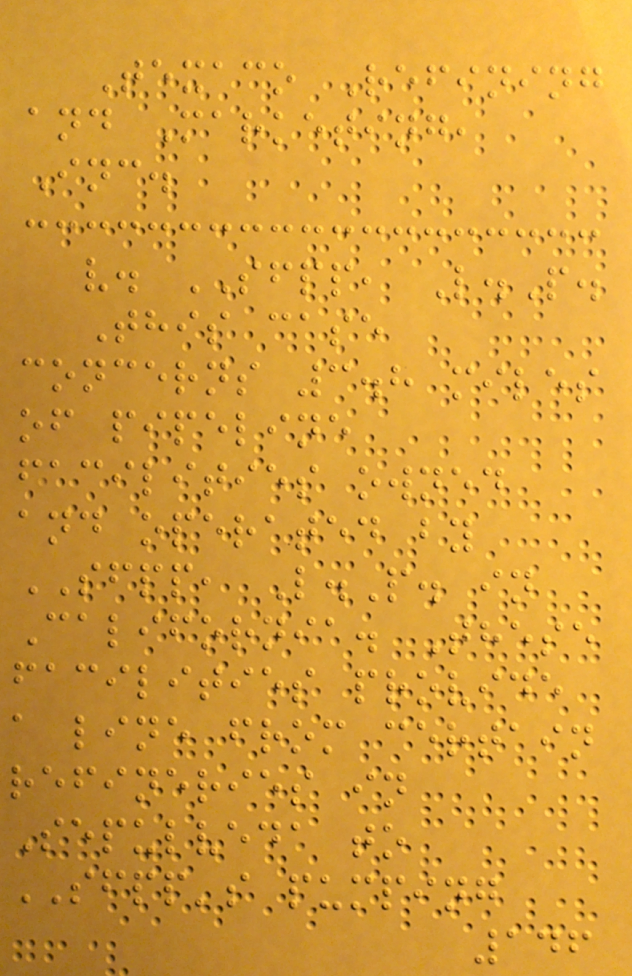Texaco Refining
and Marketing,
Inc.
v. SFPP, L.P.
This case
concerns 3.8 miles
of pipeline
facilities owned
and operated by
SFPP, L.P. in
California. These
facilities provide
a line from certain
refineries in
Sepulveda to
SFPP's pumping
146
